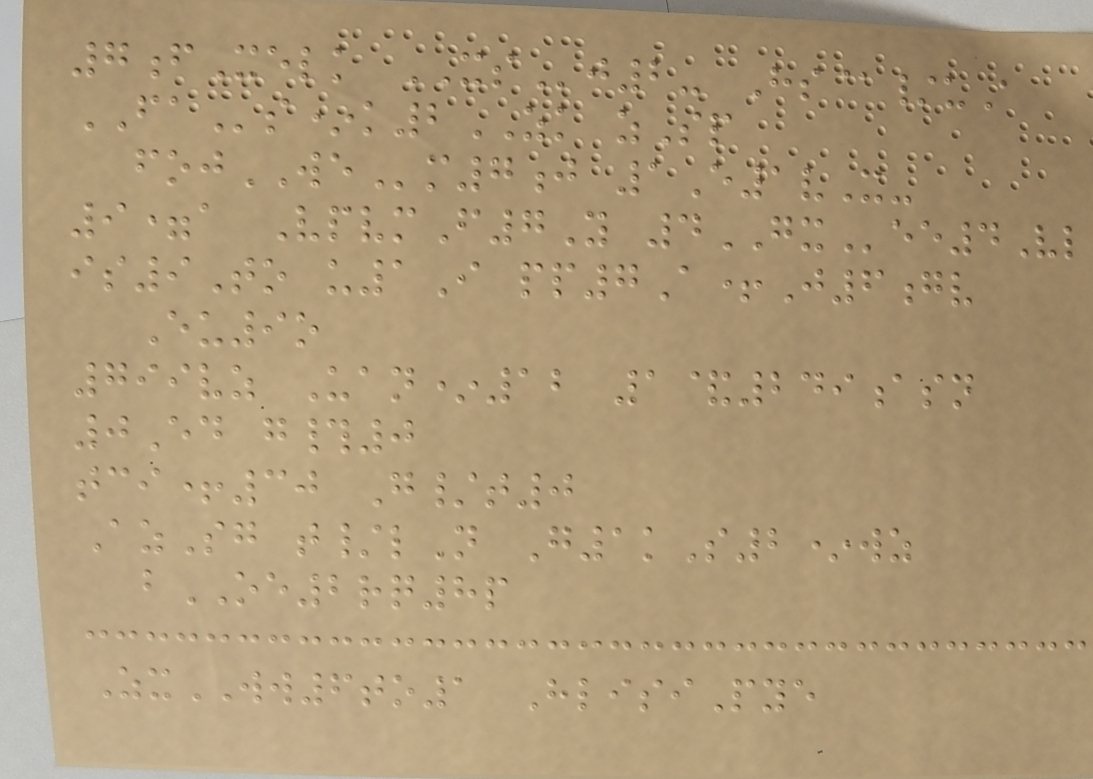7fXelk XSj2- Hs@/uA
FAs*k2ZK zSp
fojWEm7j 1E1vX-
9=a VpvmF7Y 4GXee4Vl
is9To u1I pp7A+J6gv
Eu9o
799vz Uan*12 1&249asn
0Ed g#0
tci+30 G/t0
AzSg t/lN G1kS2*wz
bOE2rq8p
ZxWW6to1 HlisiPye
